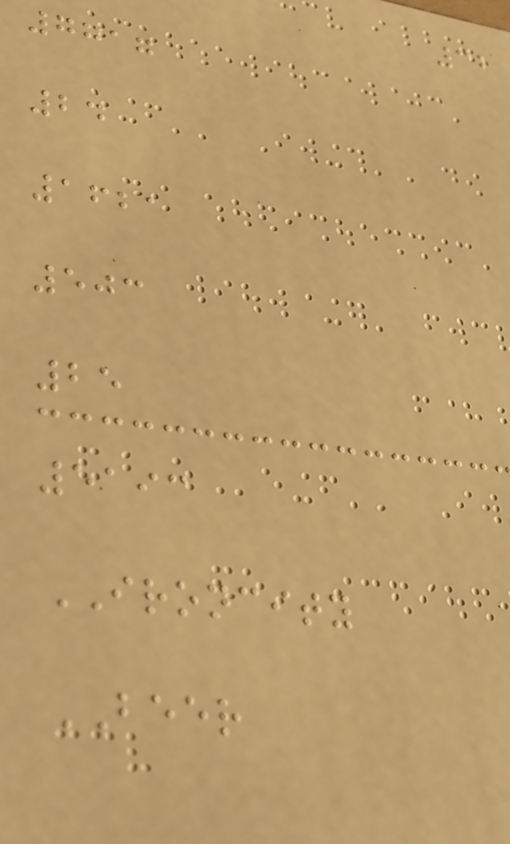32
7717
24
1621
503
25
5193
IRONCITY
BEER
